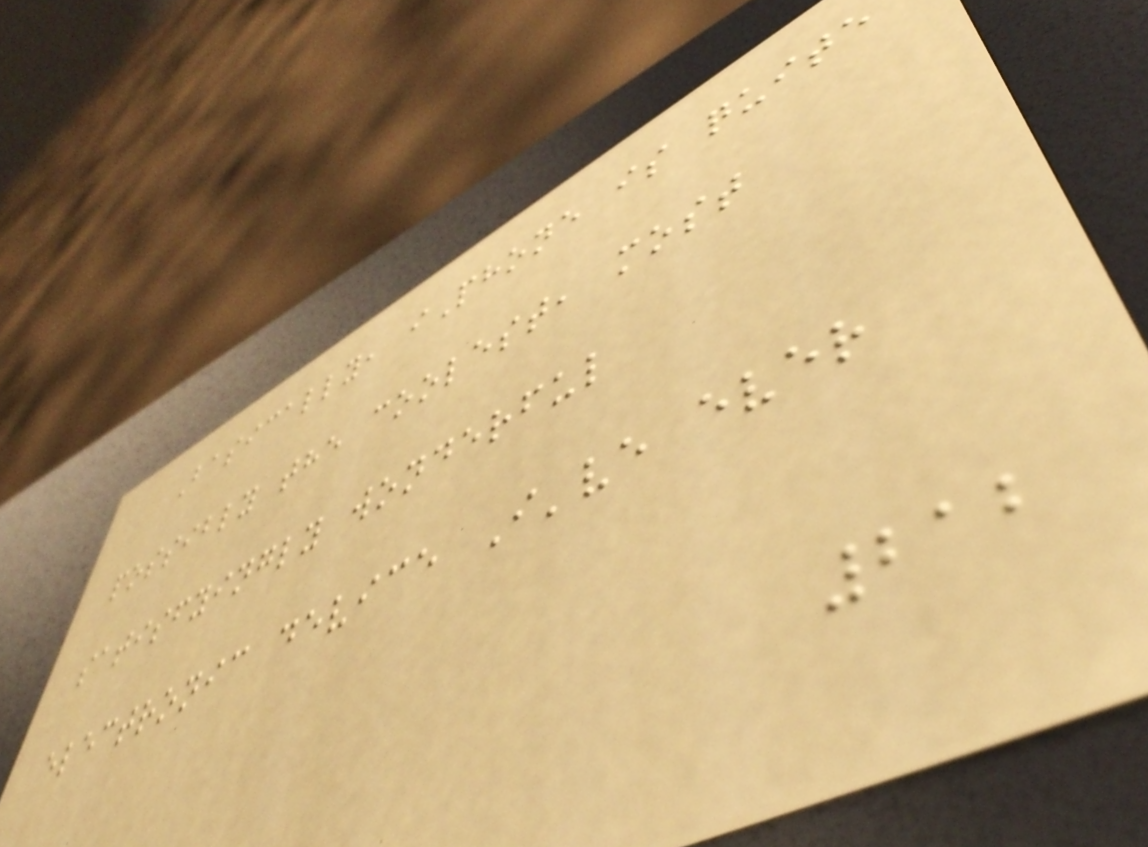Basically, iPhone is quite
possibly the coolest, most
satisfyingly wonderful
electronic device I've ever
212
